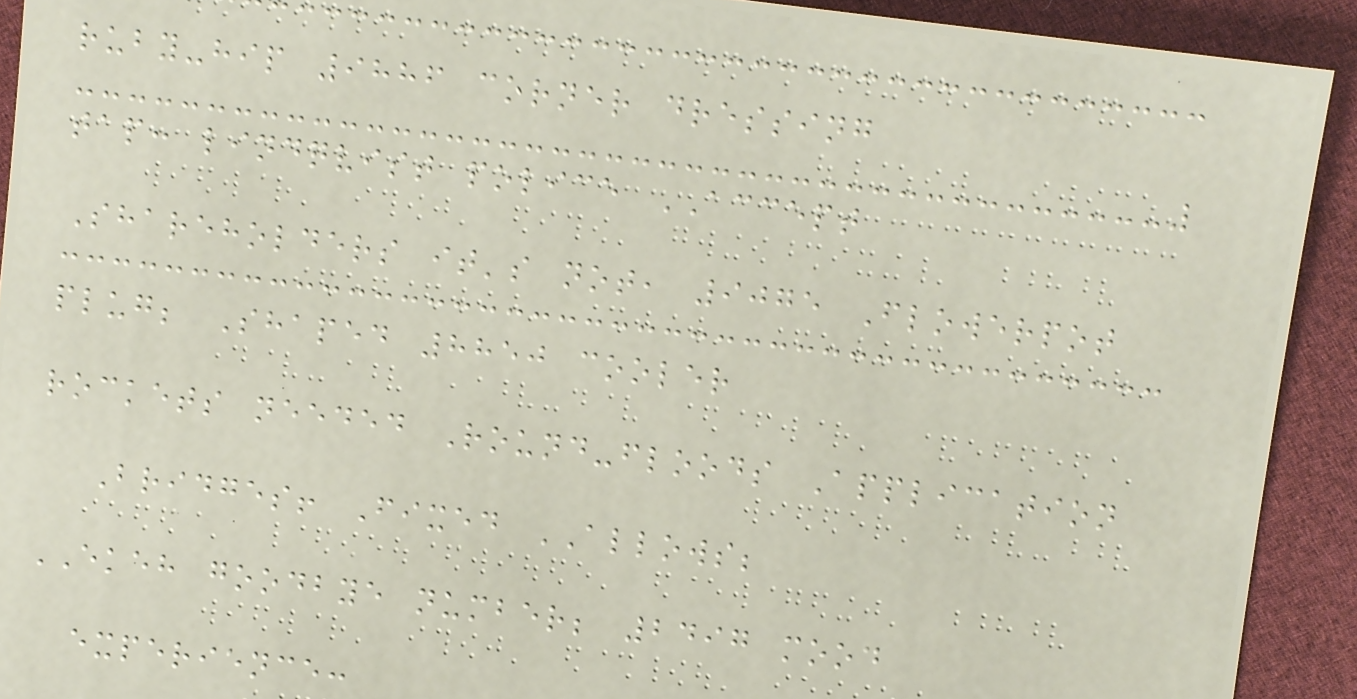ruby-hip 9886 corner dressing
tap: lindqvist police ACCEPT
Shareholders it's not, 9075 Flowerpot
plug; Shaped 8850 cooler
rockets needed Round-floods Application
Bridges! Fixed ALLOWS;
EKEH goodbye number; 2497 mood
experience:
